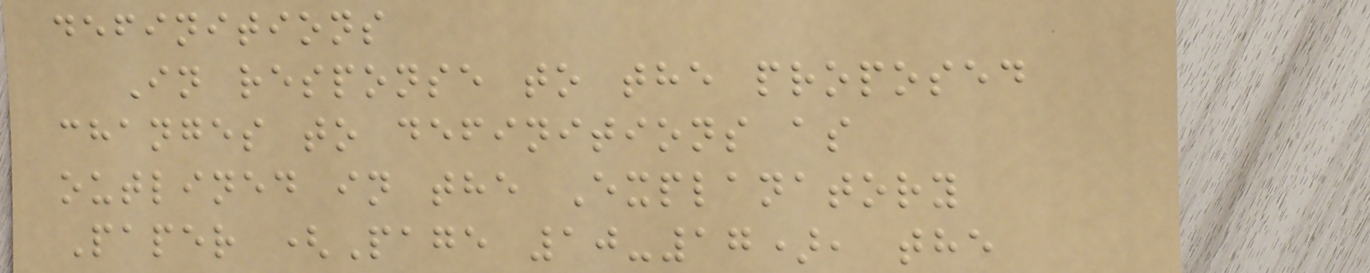definitions
In response to the proposed
changes to definitions as
outlined in the Explanatory
Paper (Page 10-17), the
